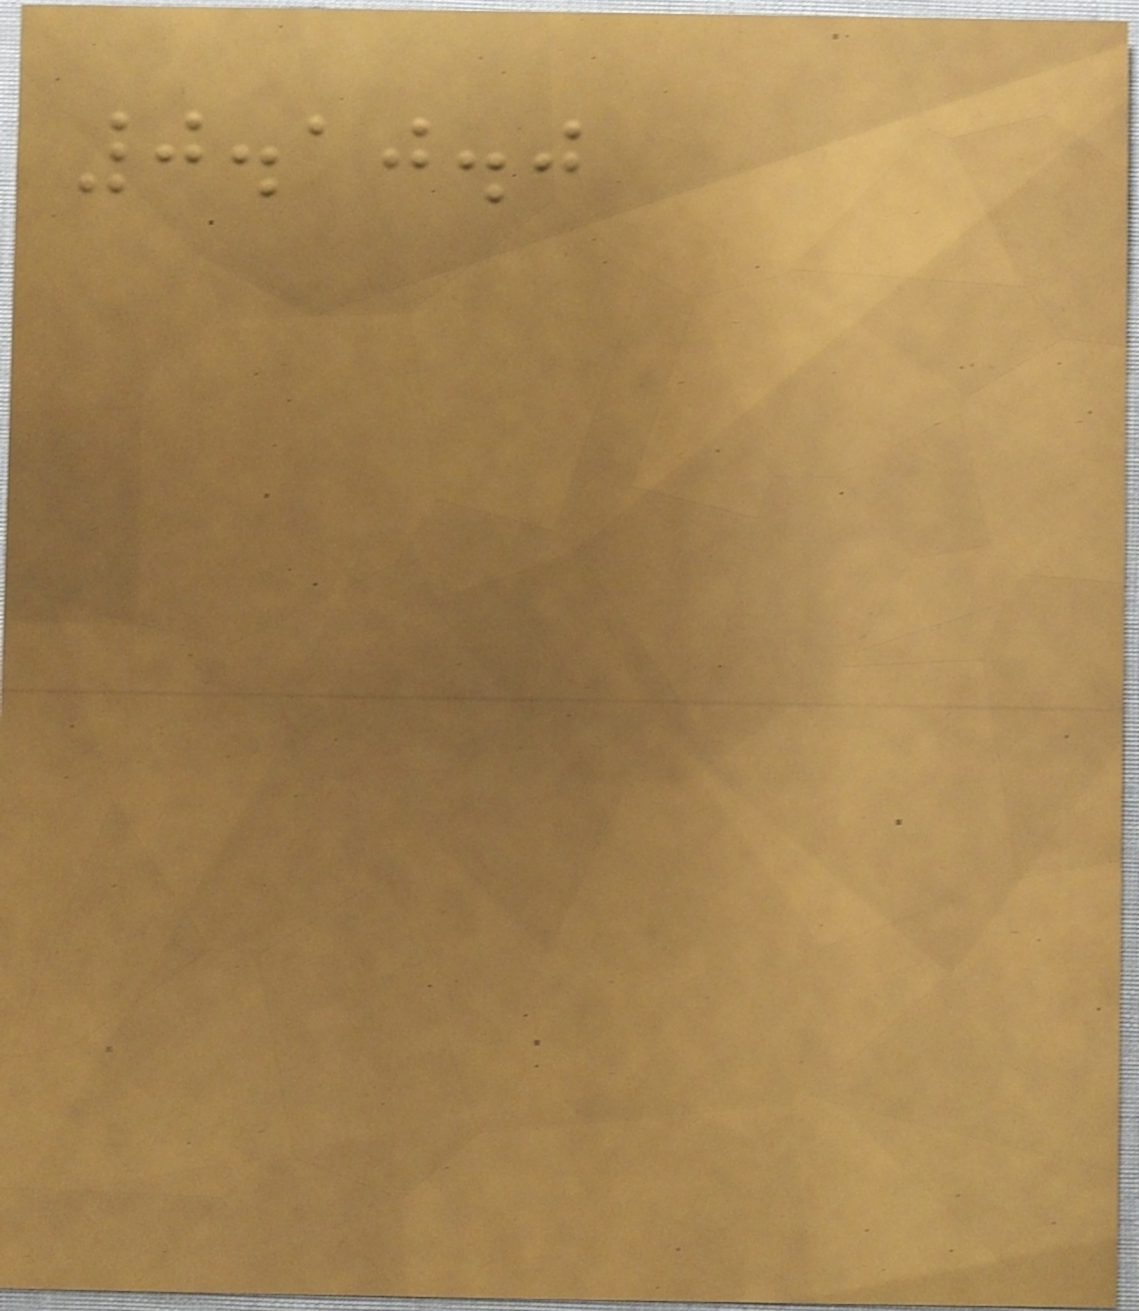0.10.0
